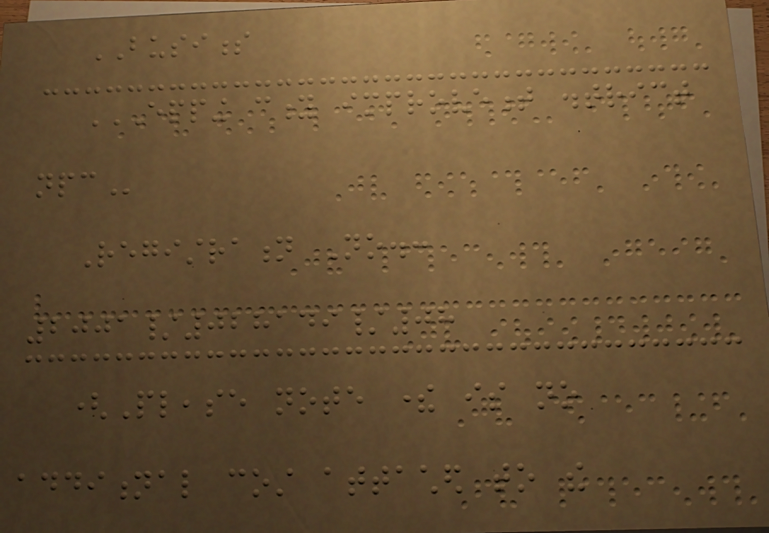BUSINESS
EPPING CITY IMPROVEMENT DISTRICT
NPC
Registration No.:
2001/028149/08
(Please note there is no
additional cost attached to the
